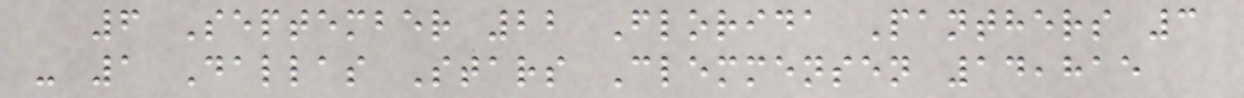6 September 22 Florida Panthers 3
- 1 Dallas Stars Clemmensen 14,815
